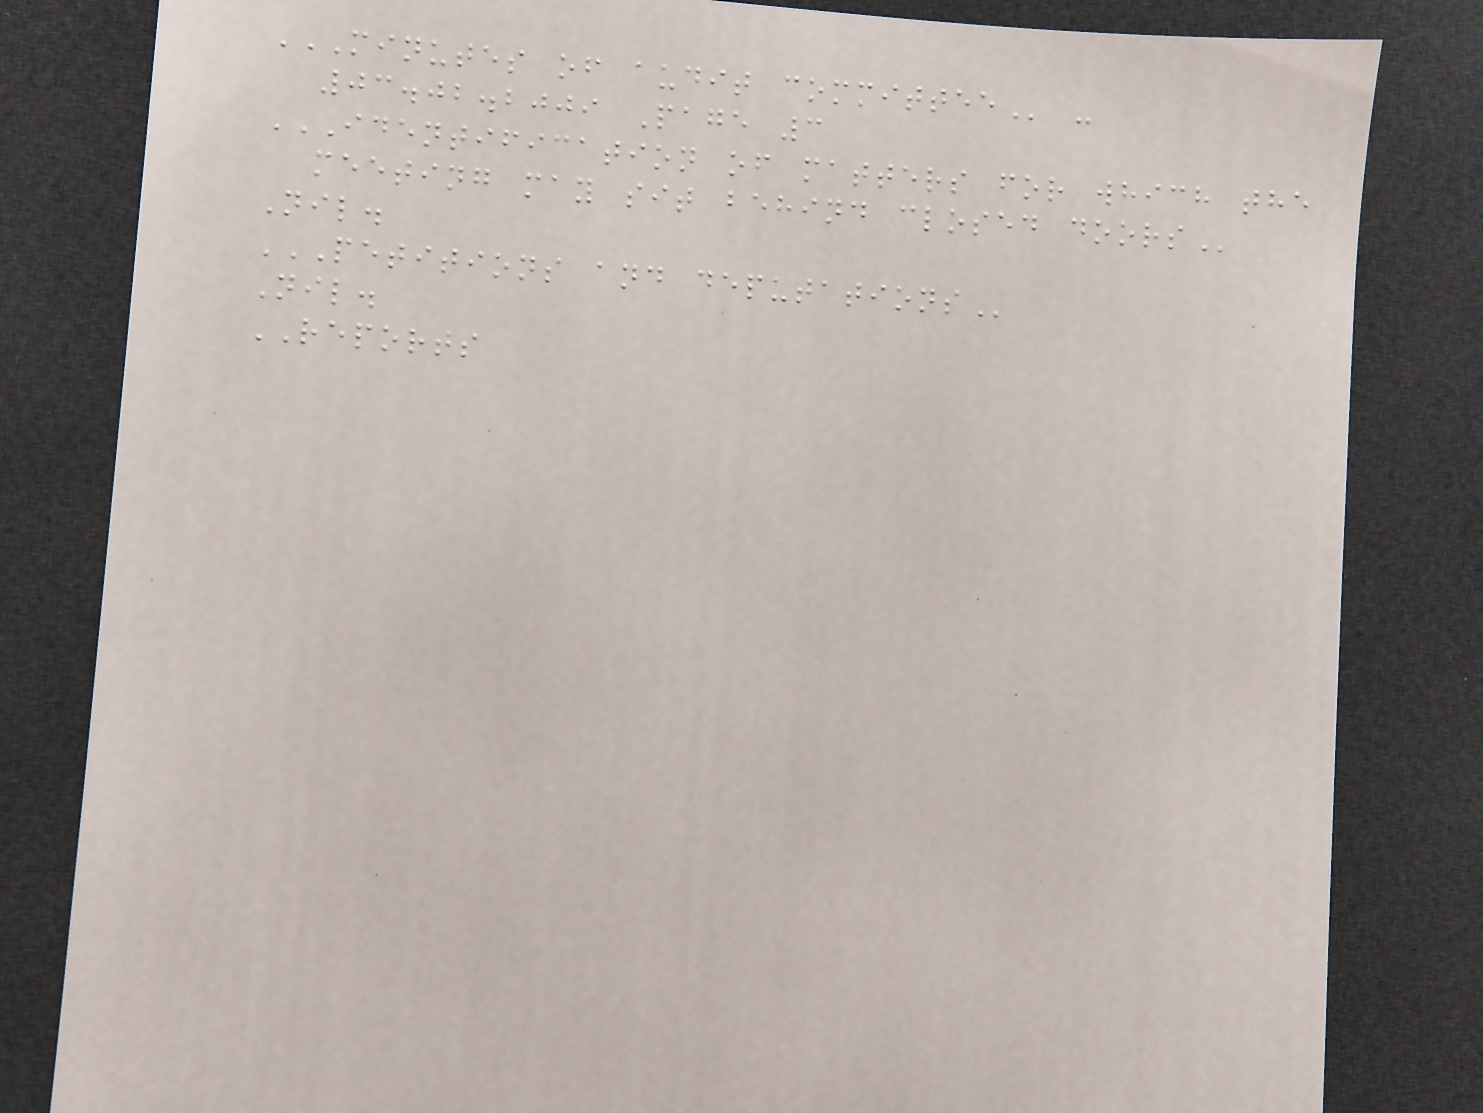MINUTES OF AUDIT COMMITTEE -
03.02.2009 Page 3
IDENTIFICATION OF MATTERS FOR WHICH THE
MEETING MAY SIT BEHIND CLOSED DOORS
Nil.
PETITIONS AND DEPUTATIONS
Nil.
REPORTS
